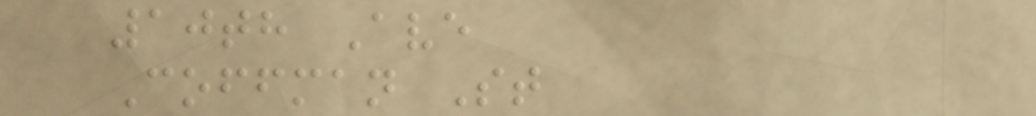10th Ave
Coffman St
